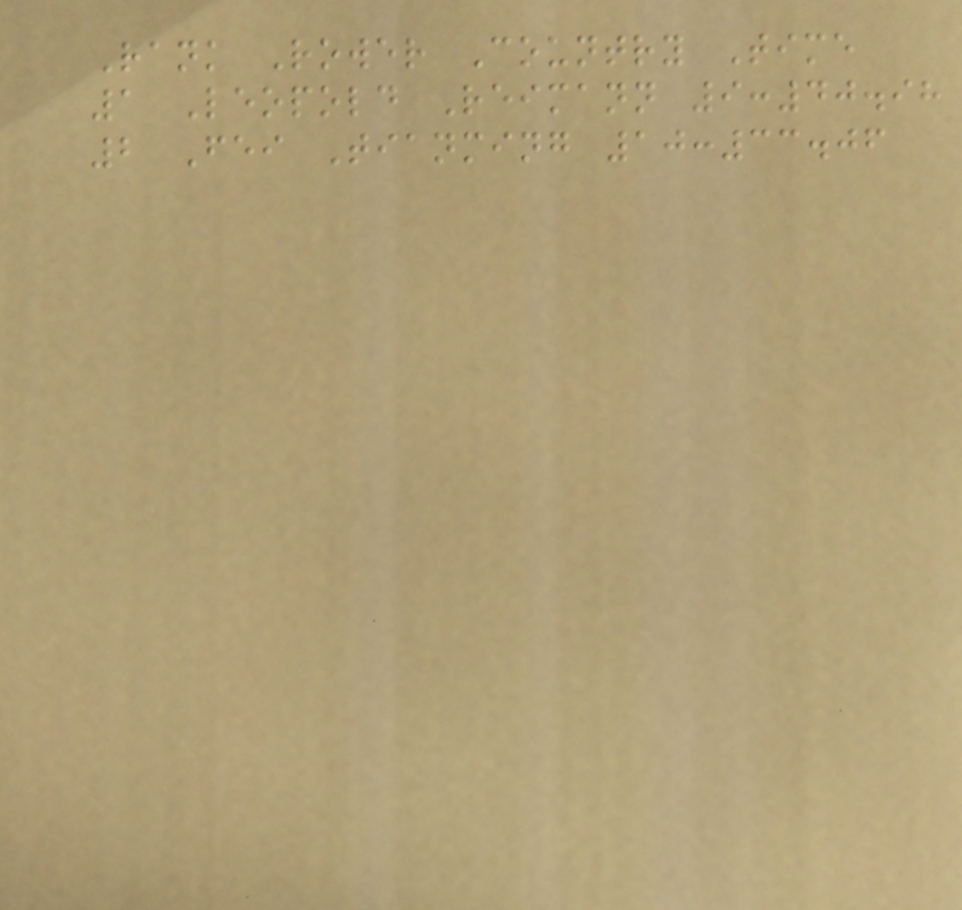Rank Rower Country Time
1 Leopold Reimann 9:40.98
2 Fei Tianming 10:33.06
